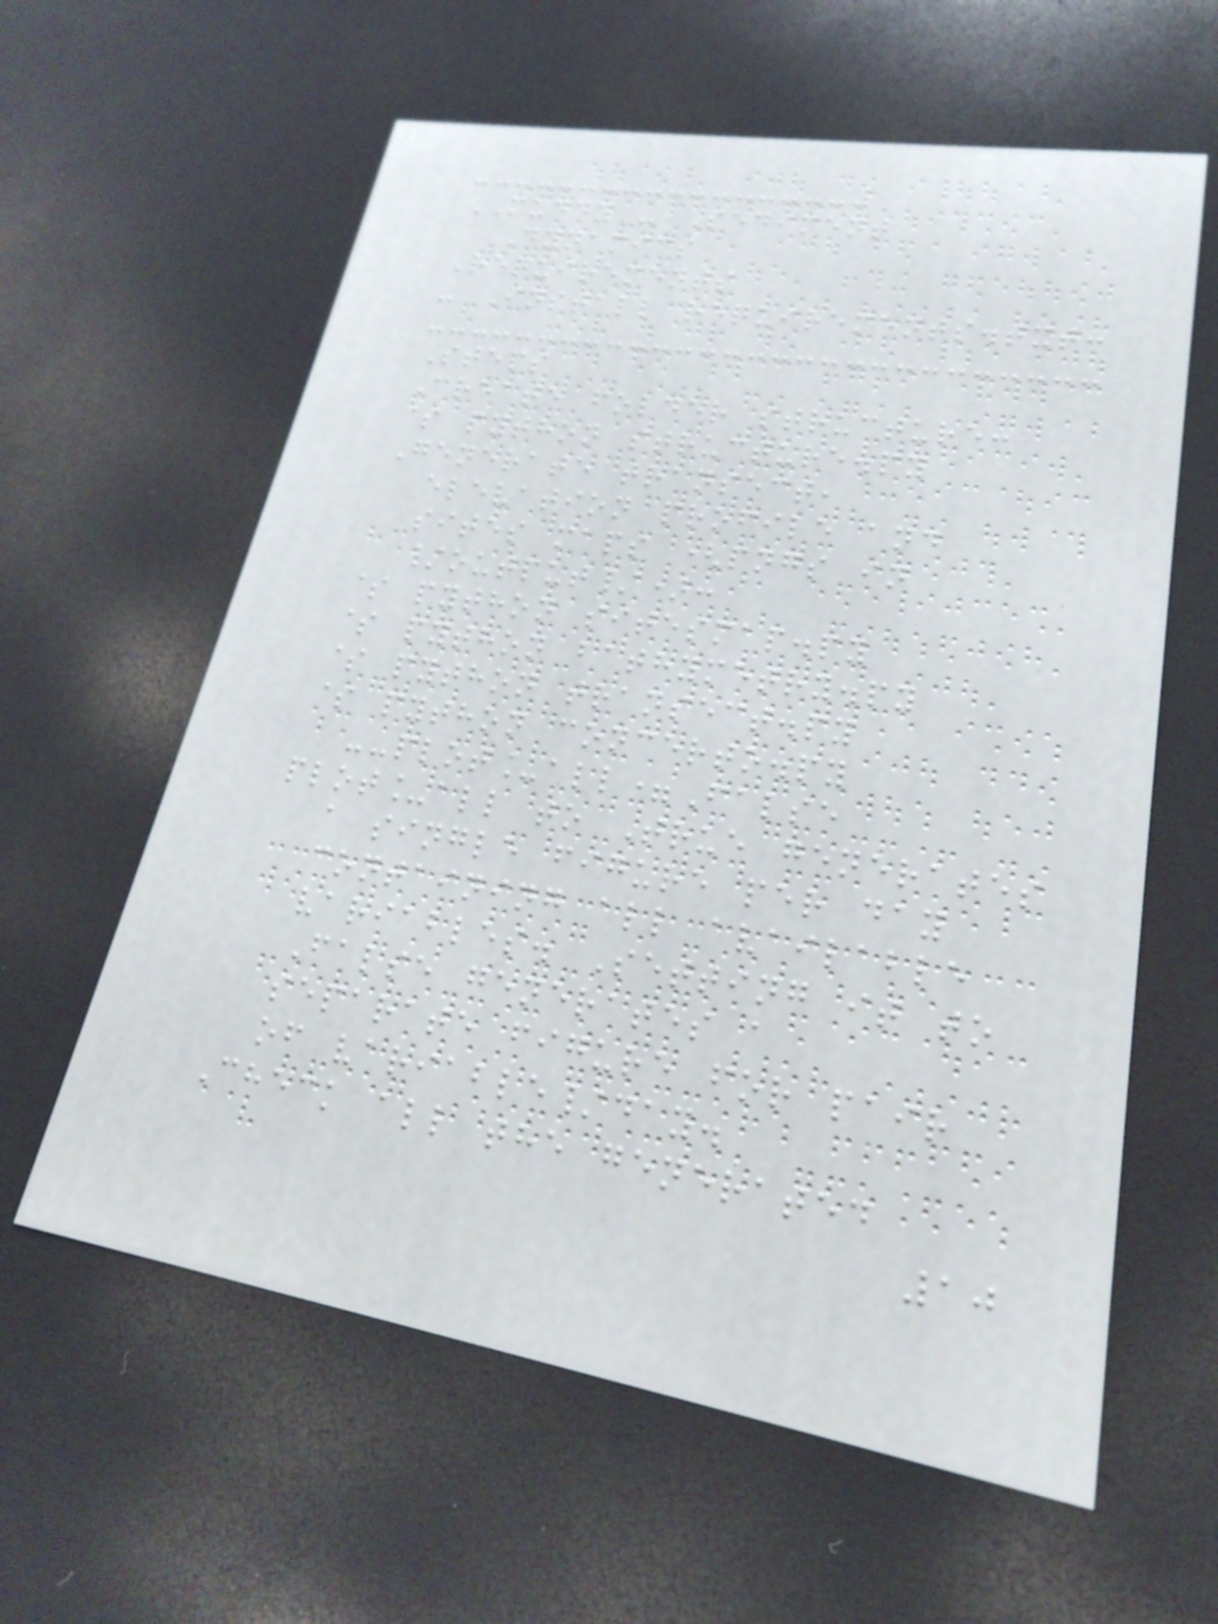MUDDY - Sediment
Dynamics
Requirements
- Install requirements.txt:
Steps
Create folder structure:
$ python structure.py
Generate transect,
elevation profile and
sites maps (pngs in
/output/):
$ python sitesmap.py
$ python bathymetry.py
$ python transect.py
$ python concerto.py
--plot_all=False
plot_all to True generates
a single figure per day
containing all available
variables. Setting it to
False generates a
separate figure for pair
of variable/day.
Check all the generated
10
